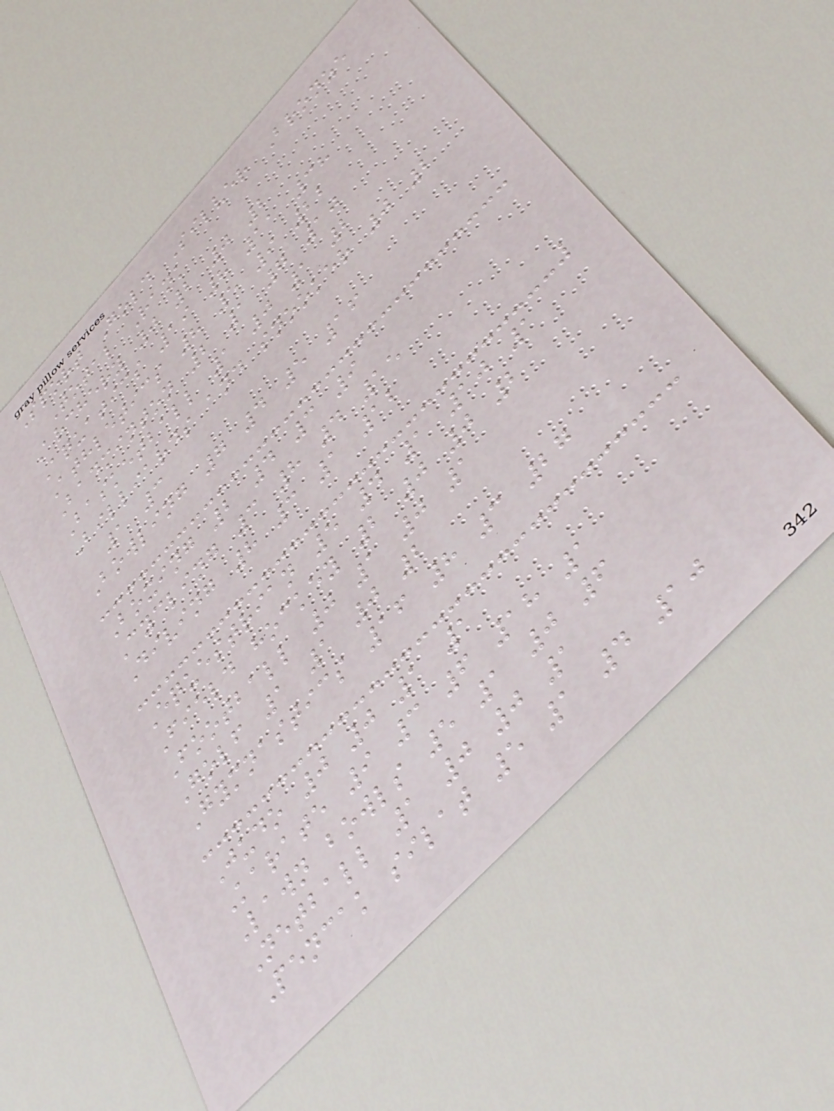Sport Gold Silver Bronze
Total Rank
Archery 0 2 0 2
Aquatics 19 8 11 38
Athletics 8 5 9 22
Badminton 2 1 7 10
Basketball 1 0 1 2
Billiards and snooker 0 2
1 3
Bowling 7 4 5 16
Boxing 2 4 3 9
Cycling 3 8 4 15
Diving 8 3 1 12
Equestrian 5 4 1 10 1
Field hockey 2 0 0 2
Football 0 1 0 1
Golf 1 1 0 2
Gymnastics 16 8 3 27
Judo 0 0 1 1
Karate 9 3 6 18 1
Lawn bowls 5 1 0 6
Netball 1 0 0 1
Pencak silat 5 1 4 10
